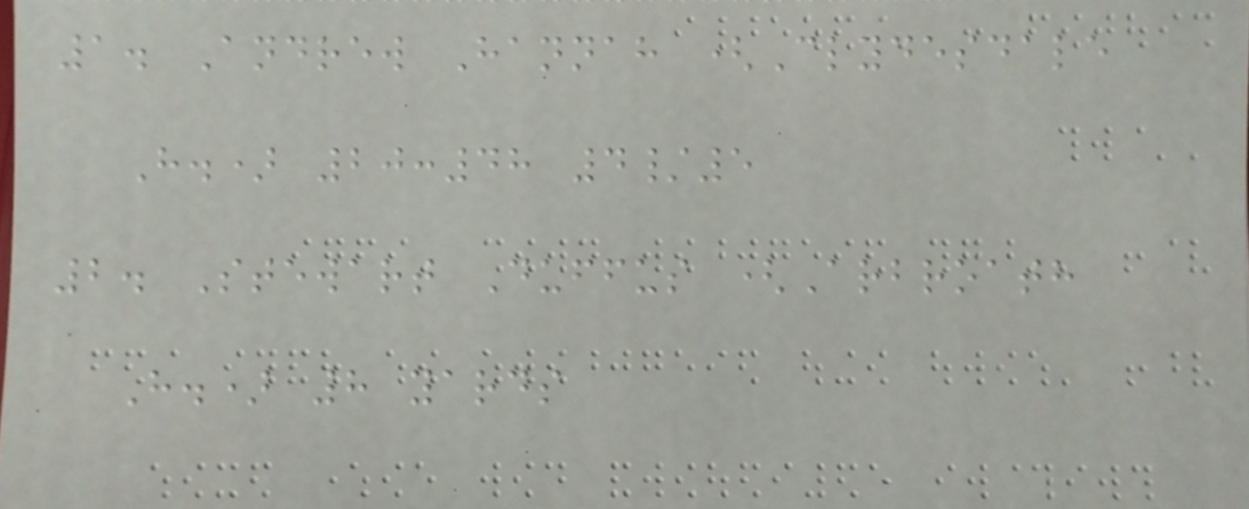1. Andrew Hannah (Clydesdale
H.) 20:48 4/5
2. Stewart Duffus (Arbroath
H.) 8 yards
